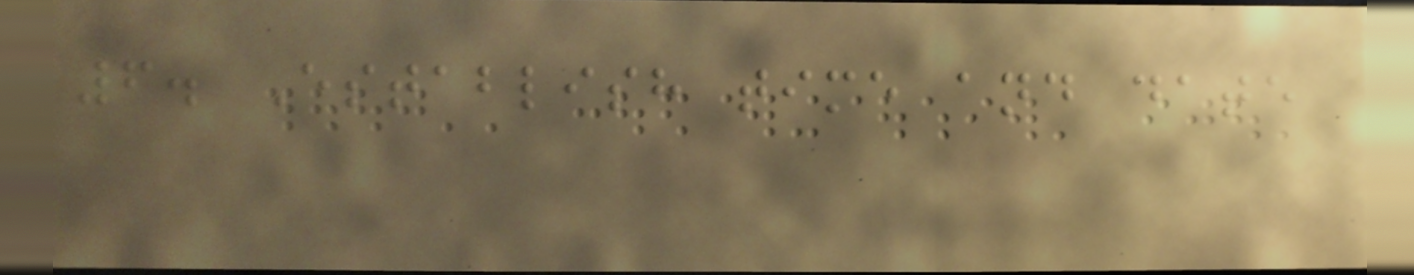6. Establish time and date
